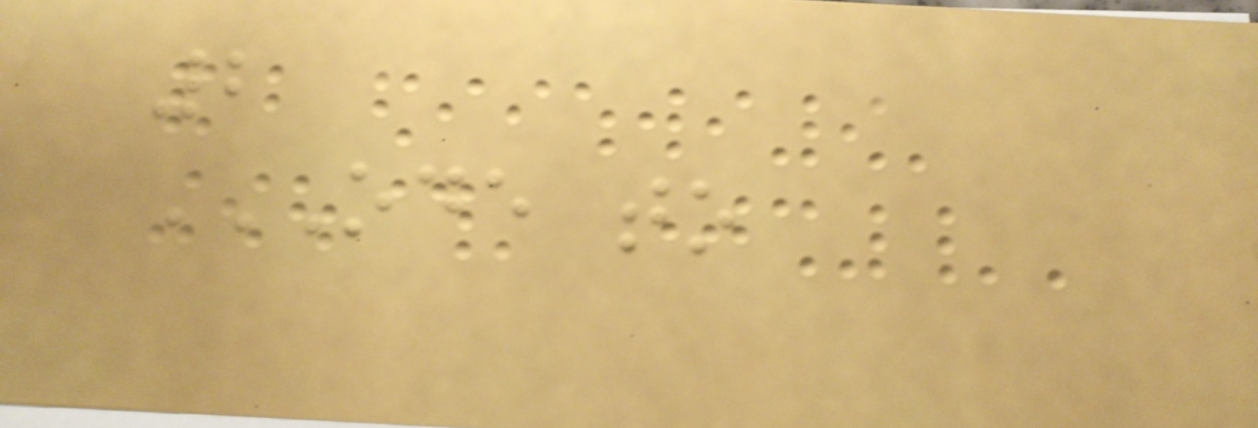2
ODE TO
